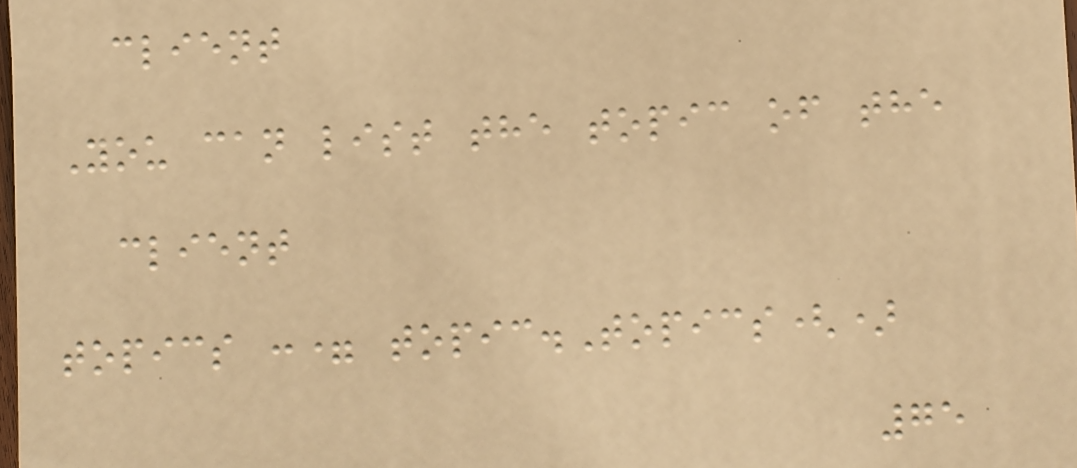client
You can list the topic of the
client
topics := topic.Topics()
75
